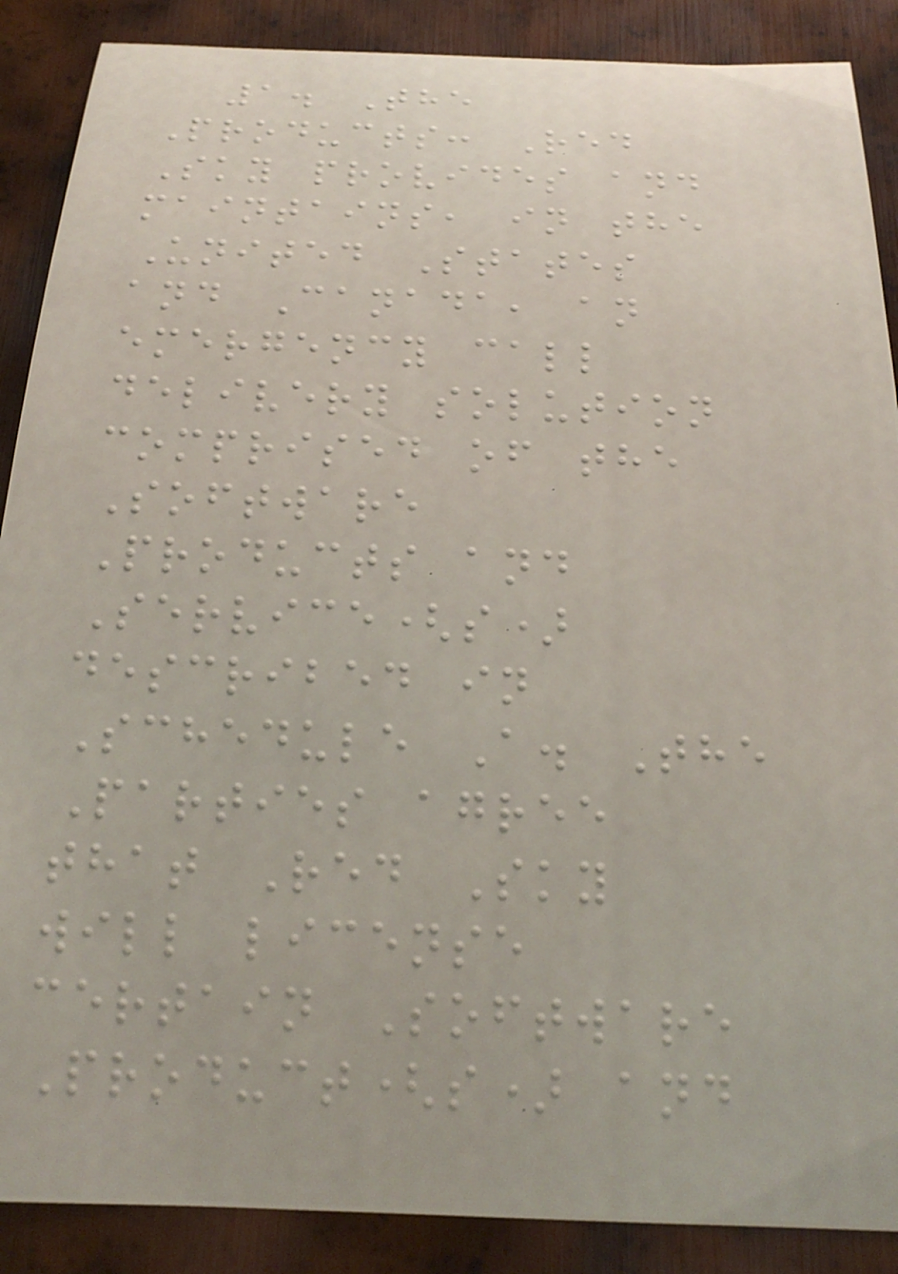1. The
Products: Red
Sky provides and
maintains, in the
United States
and Canada, an
emergency call
delivery solution
comprised of the
Software
Products and
Service(s)
described in
Schedule A. The
Parties agree
that Red Sky
will license
certain Software
Product(s) and
